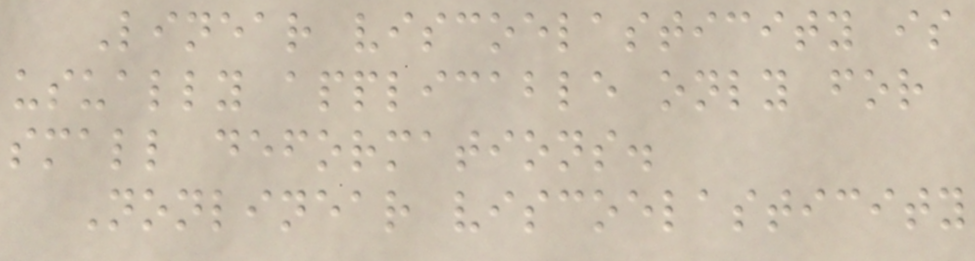Linear viscoelasticity is
usually applicable only for
small deformations.
Nonlinear viscoelasticity
